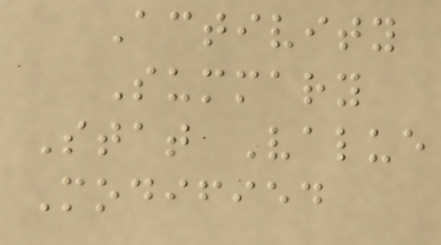Activity
Summary
Stat Value
Modified
